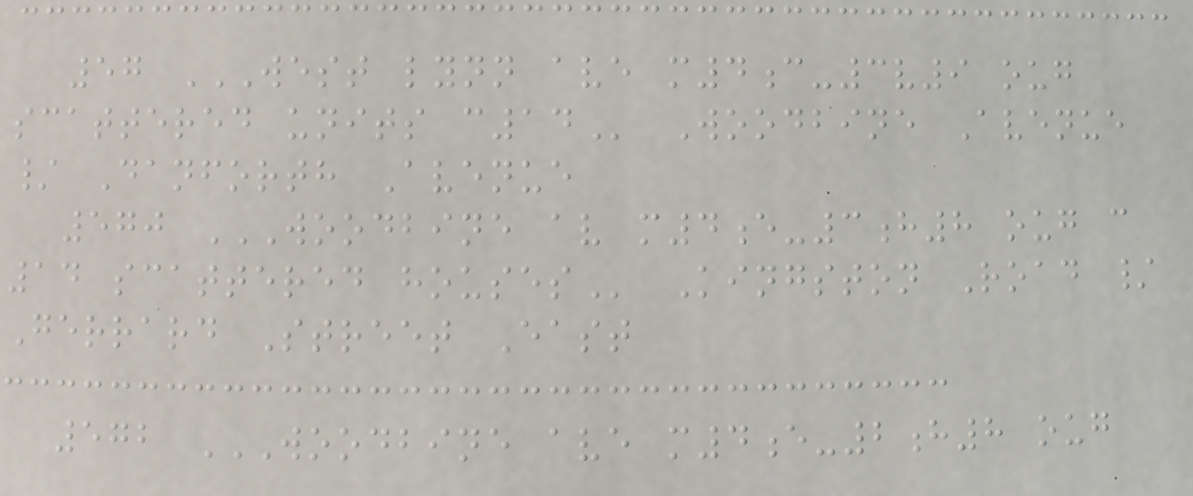57 WEST LYNN AVE M4C-3V9 OUG
SCATTERED UNITS C14 Woodbine Avenue
/ Danforth Avenue
570 WOODBINE AV M4E-3H8 OUG C
14 SCATTERED HOUSES Kingston Road /
Gerrard Street East
572 WOODBINE AVE M4E-2H8 OUG
